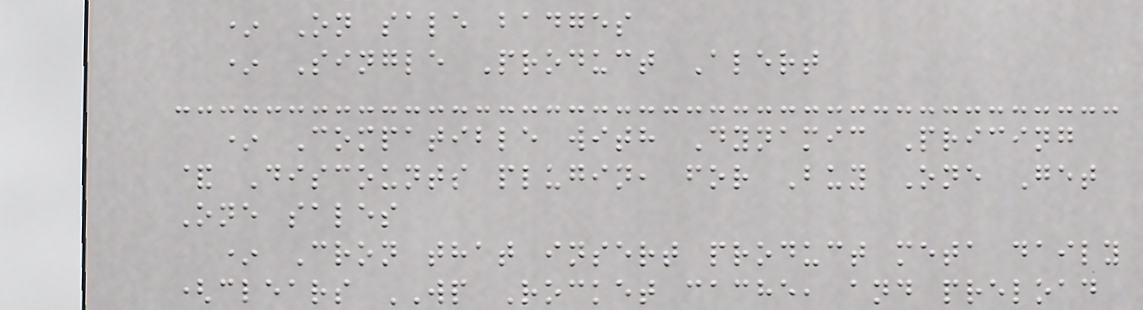* On sale badges
* Single Product Alert
* Compatible with Dynamic Pricing
& Discounts plugin, for Buy One Get
One sales
* Cron that insert product meta daily
(clears WP Rocket cache, and preload
